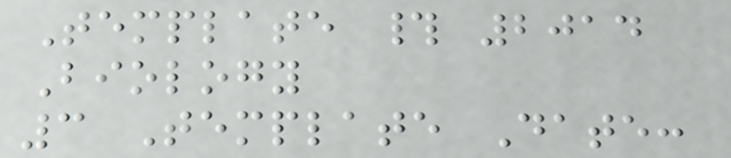Template # 2014
Biology
3 Template Date:
